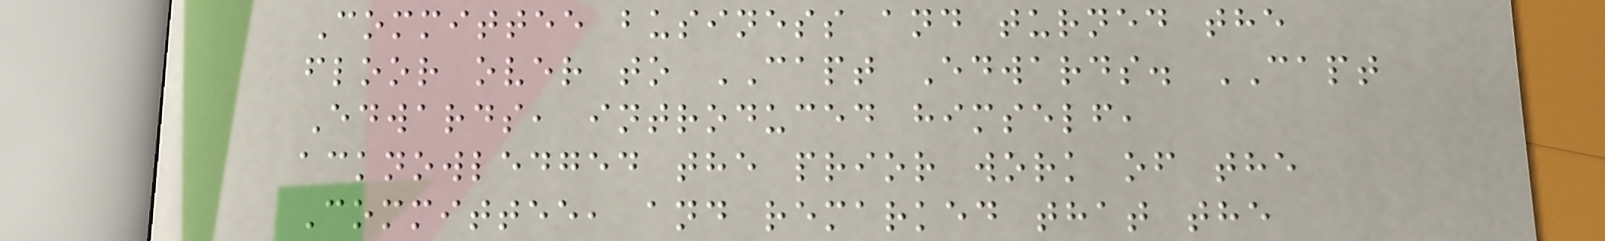Committee business and turned the
floor over to CAPT Edwards. CAPT
Edwards, introduced himself,
acknowledged the prior work of the
Committee, and remarked that the
